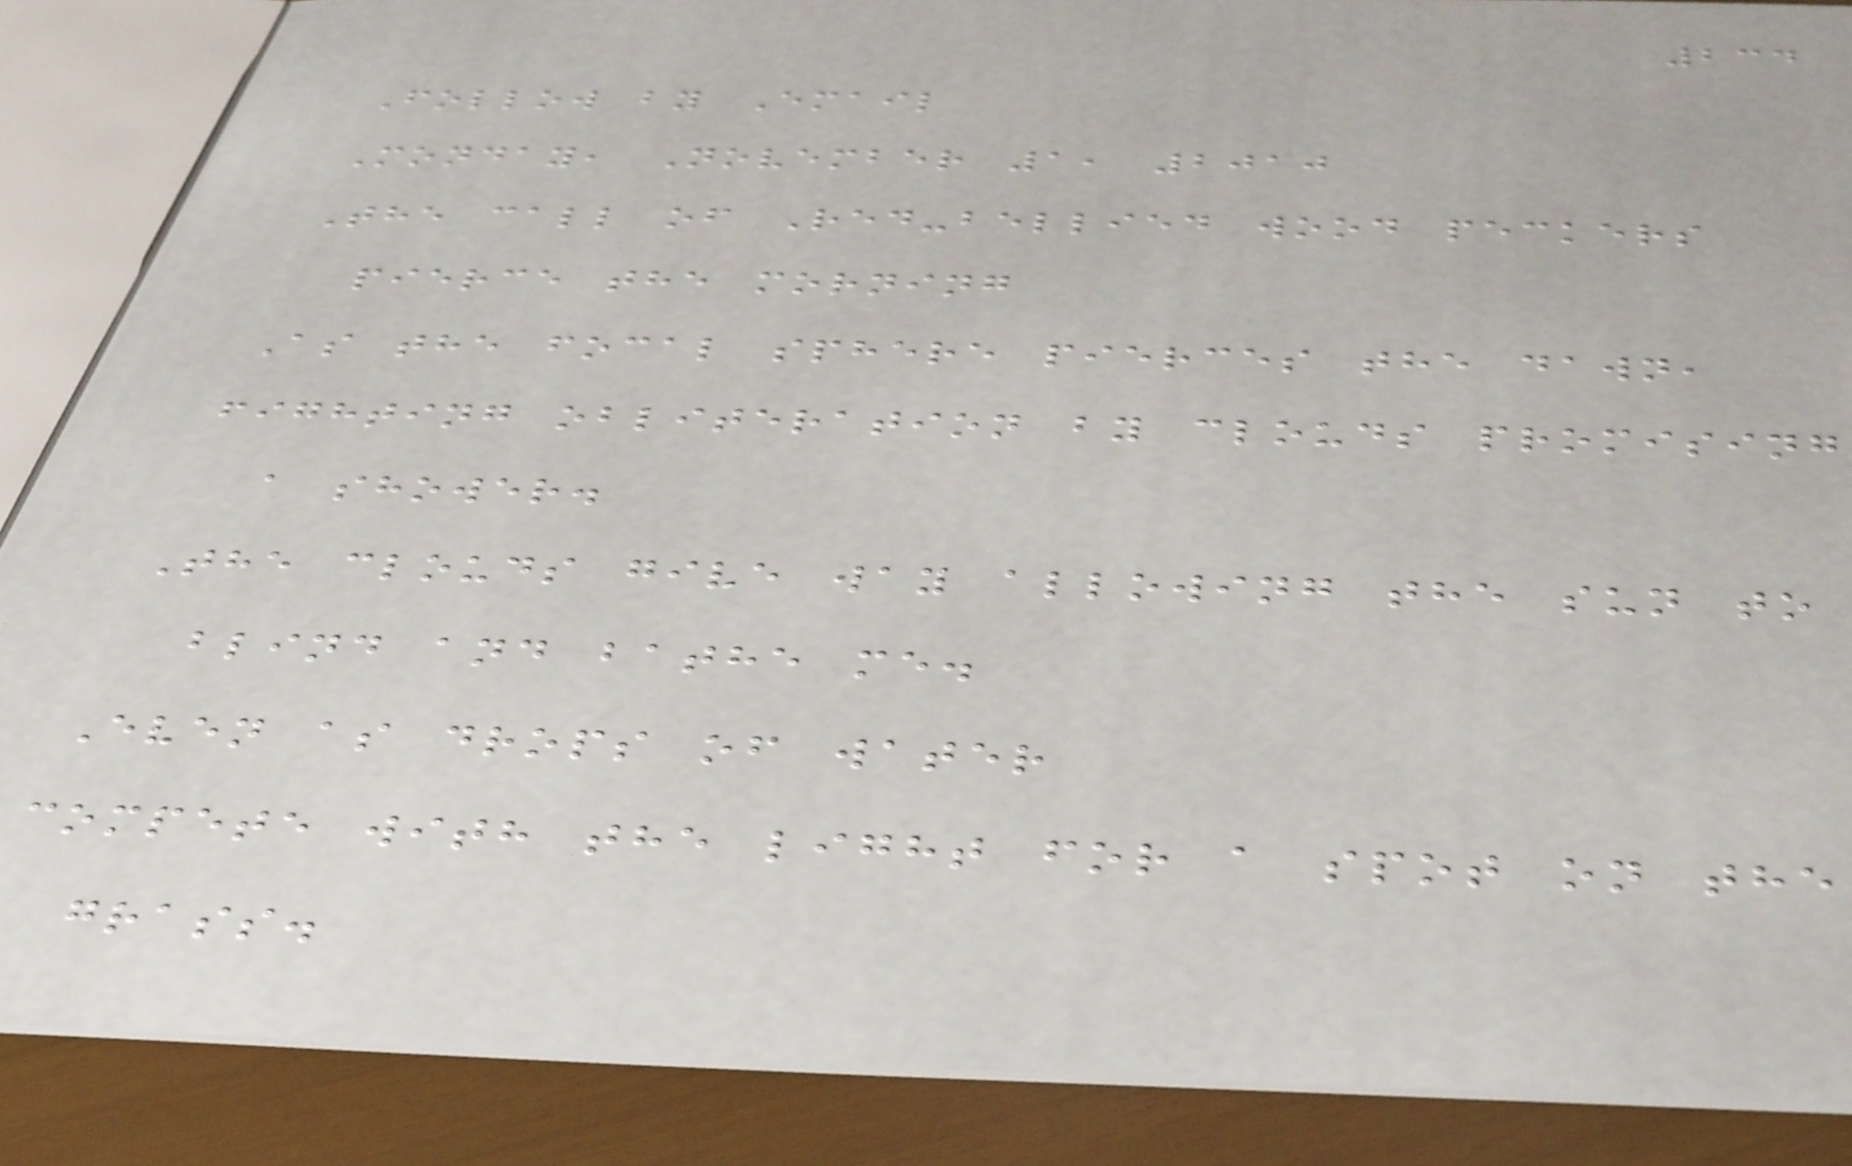234
Follow by Email
Monday, November 1, 2010
The call of Red-bellied wood peckers
pierce the morning
As the focal sphere pierces the dawn,
fighting obliteration by clouds promising
a shower.
The clouds give way allowing the sun to
blind and bathe me.
Even as drops of water
compete with the light for a spot on the
grass.
